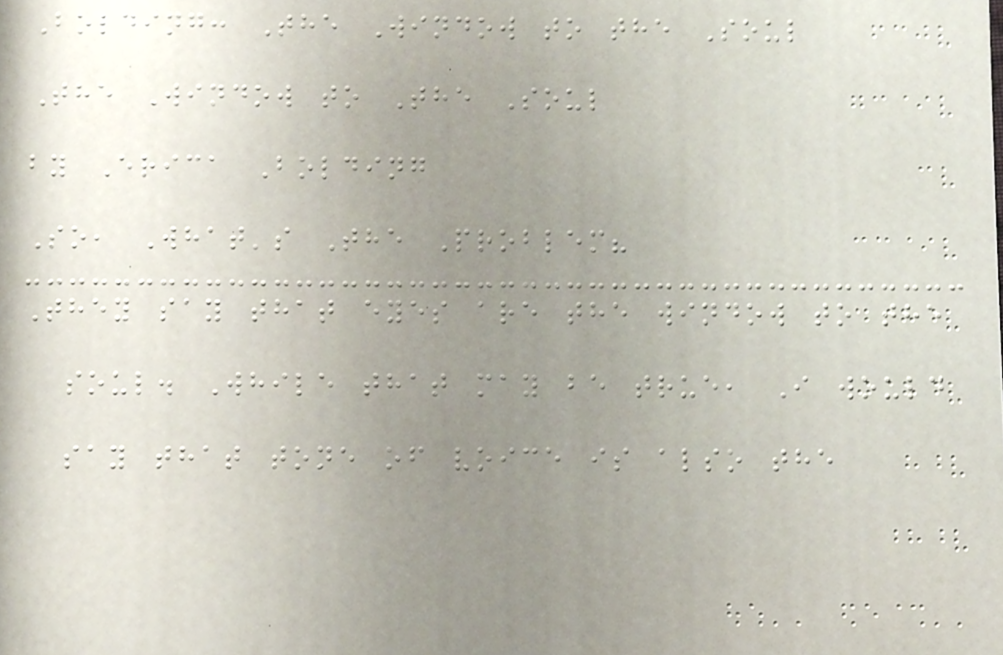Bolding: The Window to the Soul
The Window to The Soul
by Erica Bolding
So, What's The Problem?
They say that eyes are the window to the
soul. While that may be true, I would
say that tone of voice is also the
